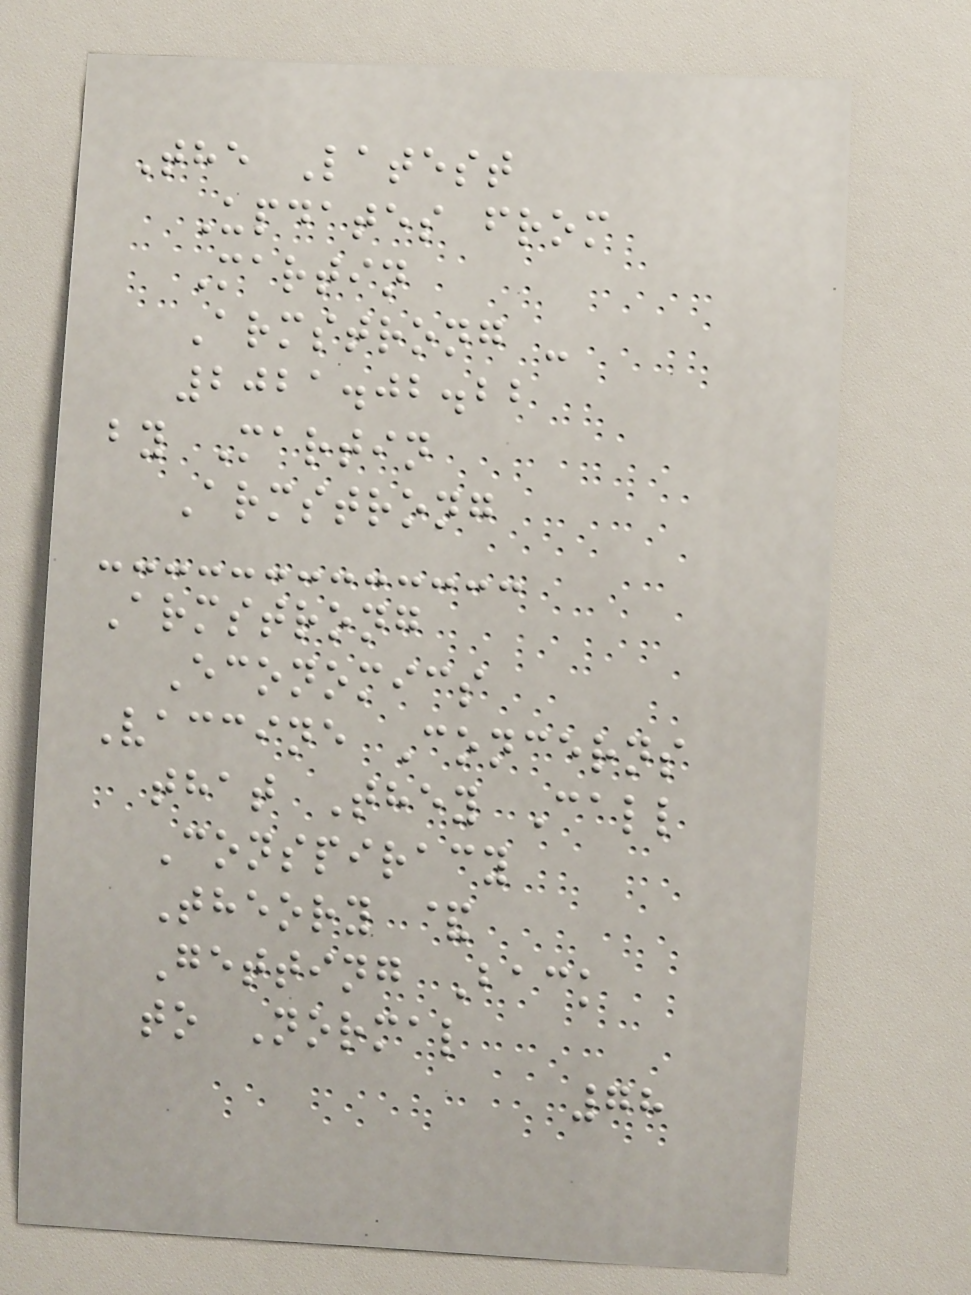The Latest
Updates from
Martin
Armstrong -
2021.02.22
by Martin
Armstrong
Armstrong
Economics
Vaccine Concerns
that They Call
Conspiracy
Theory &
Getting Back
to Normal
78
